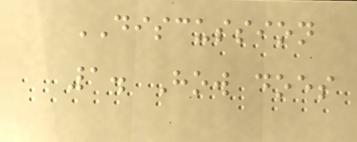DISCUSSION
1. How does
